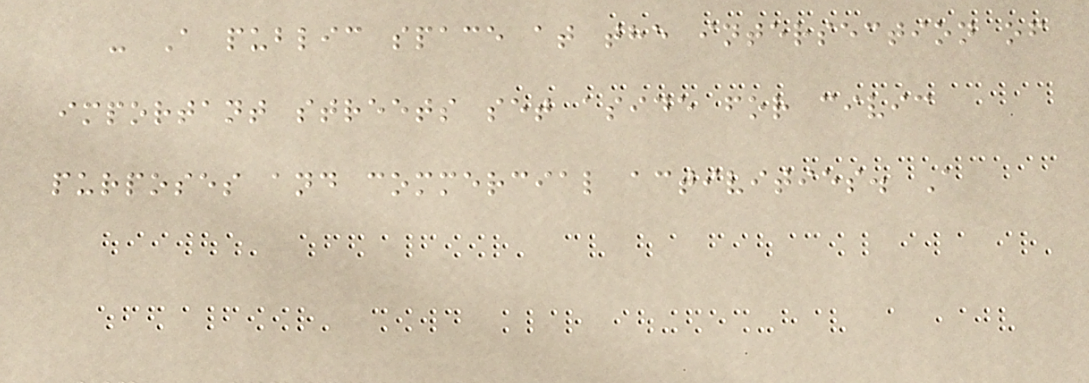- A public space at the intersection of
important streets set aside for civic
purposes and commercial activities. A
